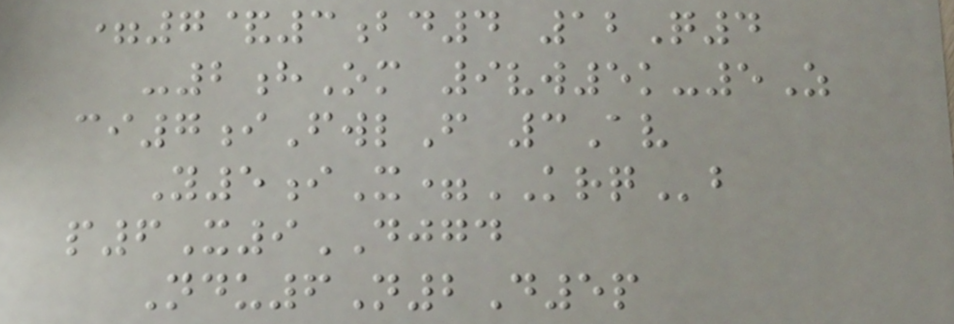=7&3bd4 12Q4
-2hOm 9vw5k-5Z
ci7iFwlF 3Av
Y5iX=KRQb
p6X9DJGD
Ndu6N2D5p
